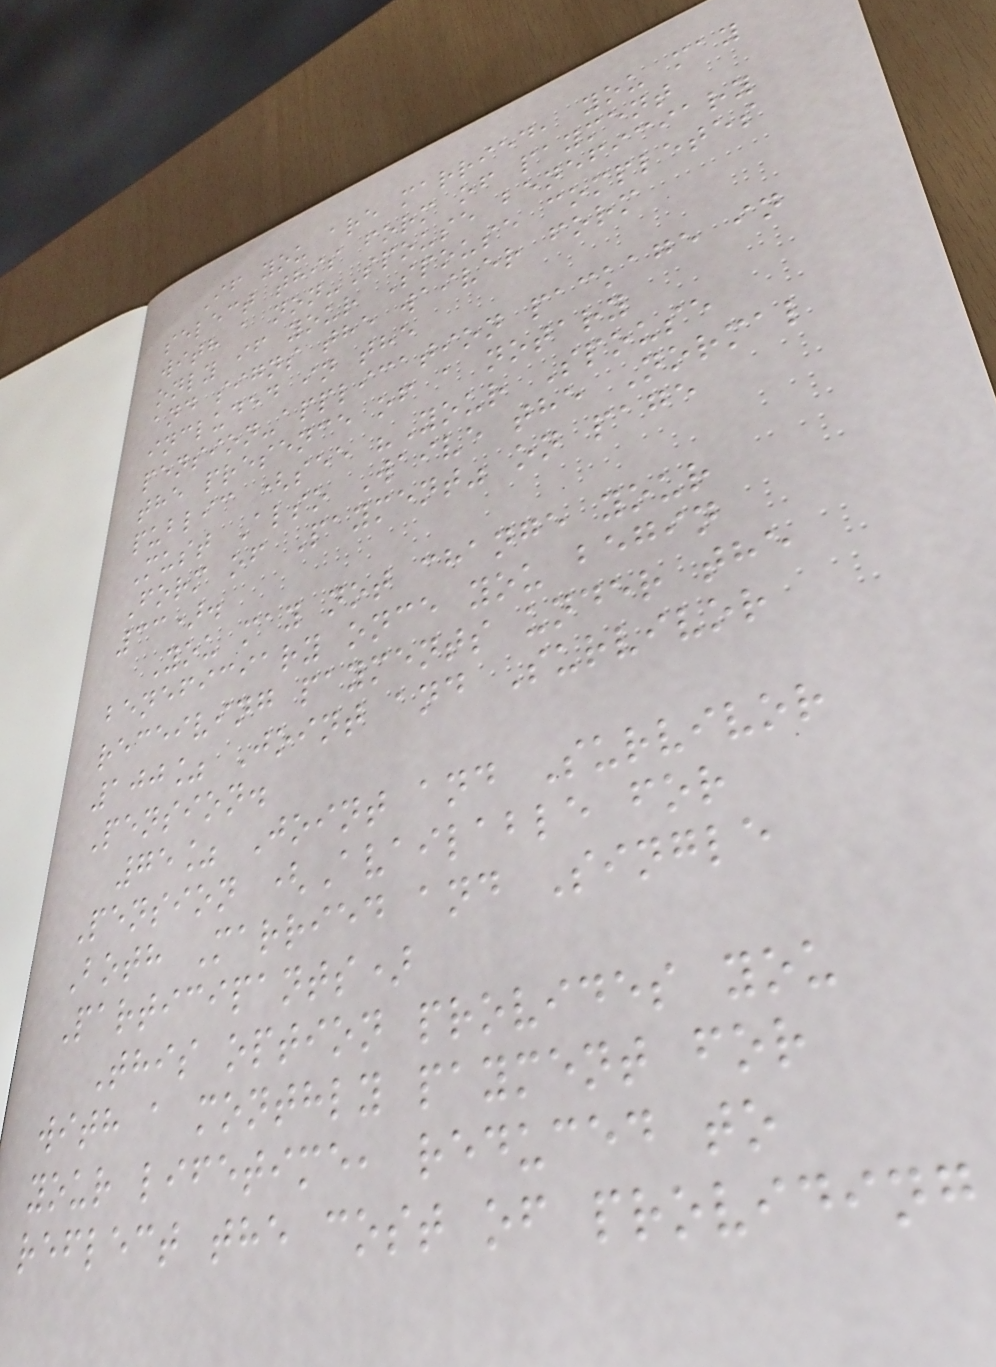If you are married, you may
select this form of payment
with a non-Spouse beneficiary
only if your Spouse completes
and signs the waiver form
included in the
pension-application package in
the presence of a notary
public (see "Your Spouse
Must Also Waive the Normal
Form of Payment" on page
33).
You may not change your
beneficiary once you begin
receiving payments under the
100% Joint and Survivor
Pension.
75% Joint and Survivor
Pension (Available for
Both Married and Single
Participants)
This option provides you
with a monthly payment for
your lifetime, reduced to
reflect the cost of providing
